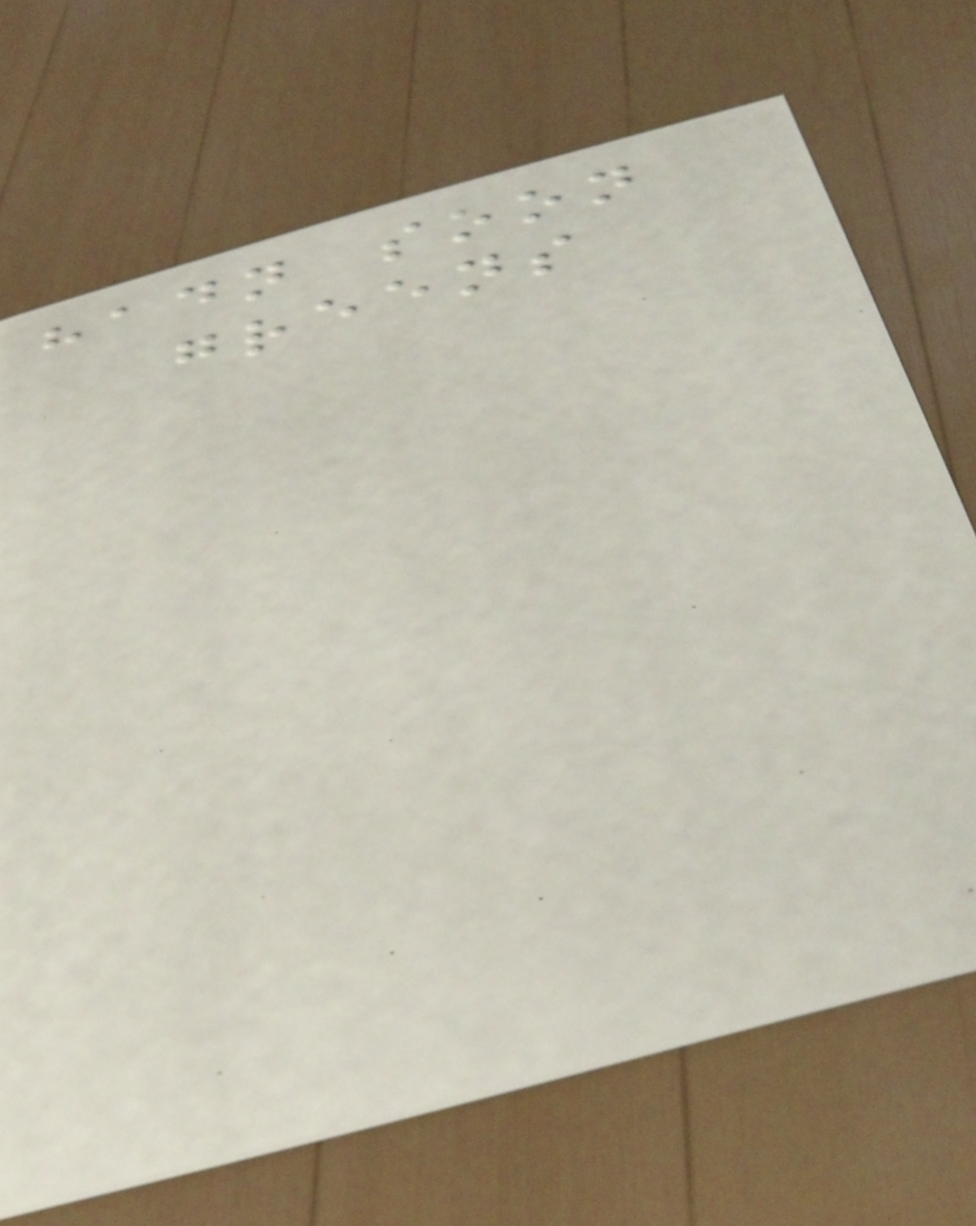hadn soon
greens
